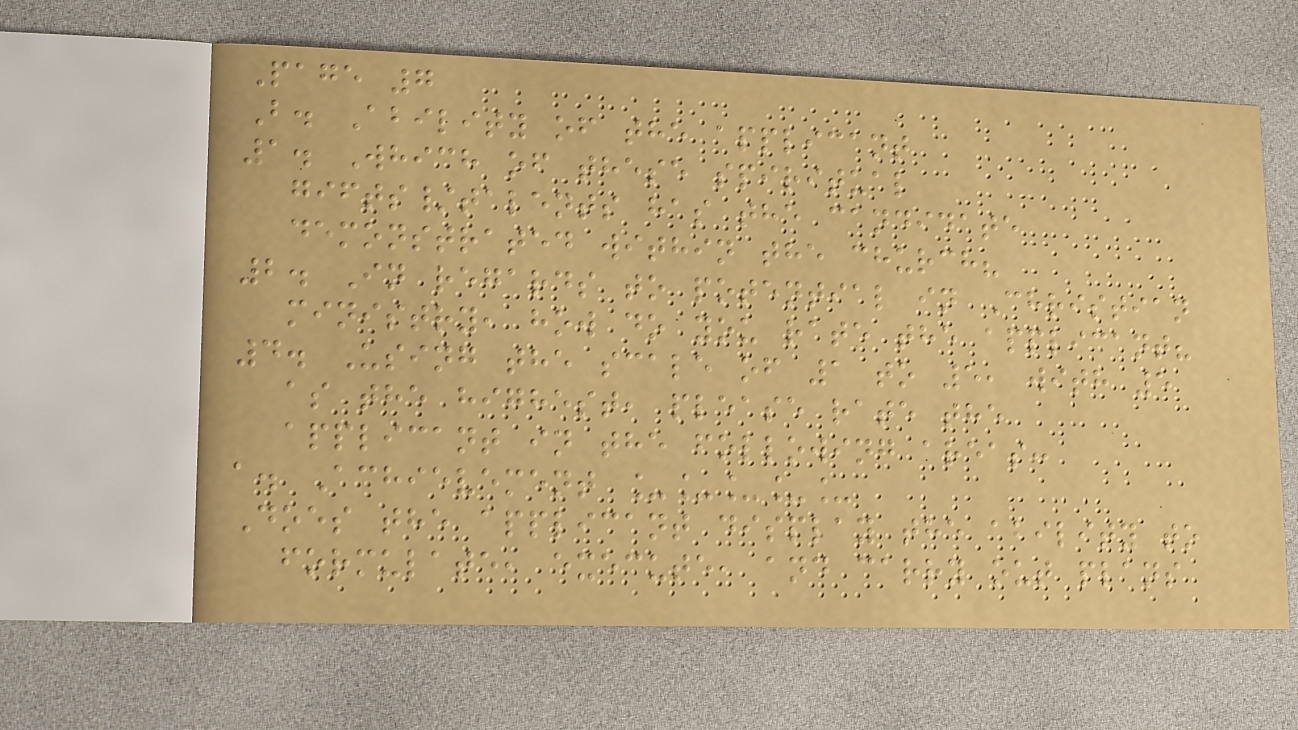Page 7
B. Ability of the applicant
1. Which of these spiritual
gifts/talents has the candidate
demonstrated within the church?
2. In regards to potential in Christian
ministry, how do you rate the applicant?
4. Using the scale of 1 to 5, with 5
as the highest, please rate the
applicant in the following areas:
a. Achievement _____
Does the applicant display the ability to
formulate, execute, and carry out plans
